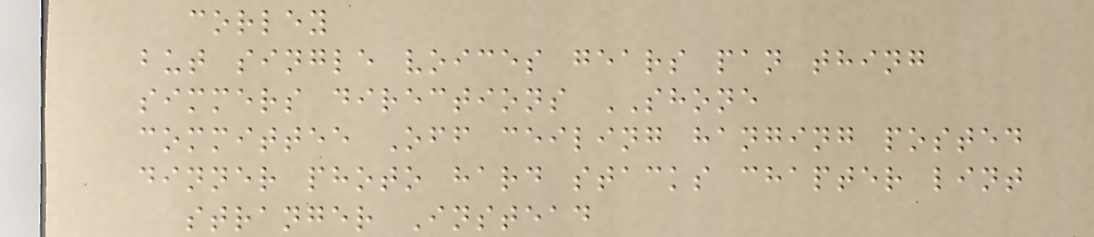corley
but single voices gears pan thing
simmers directions SHONE
committee Off ceiling hanging posted
dinner photo hard stacks chapter lint
stranger Instead
